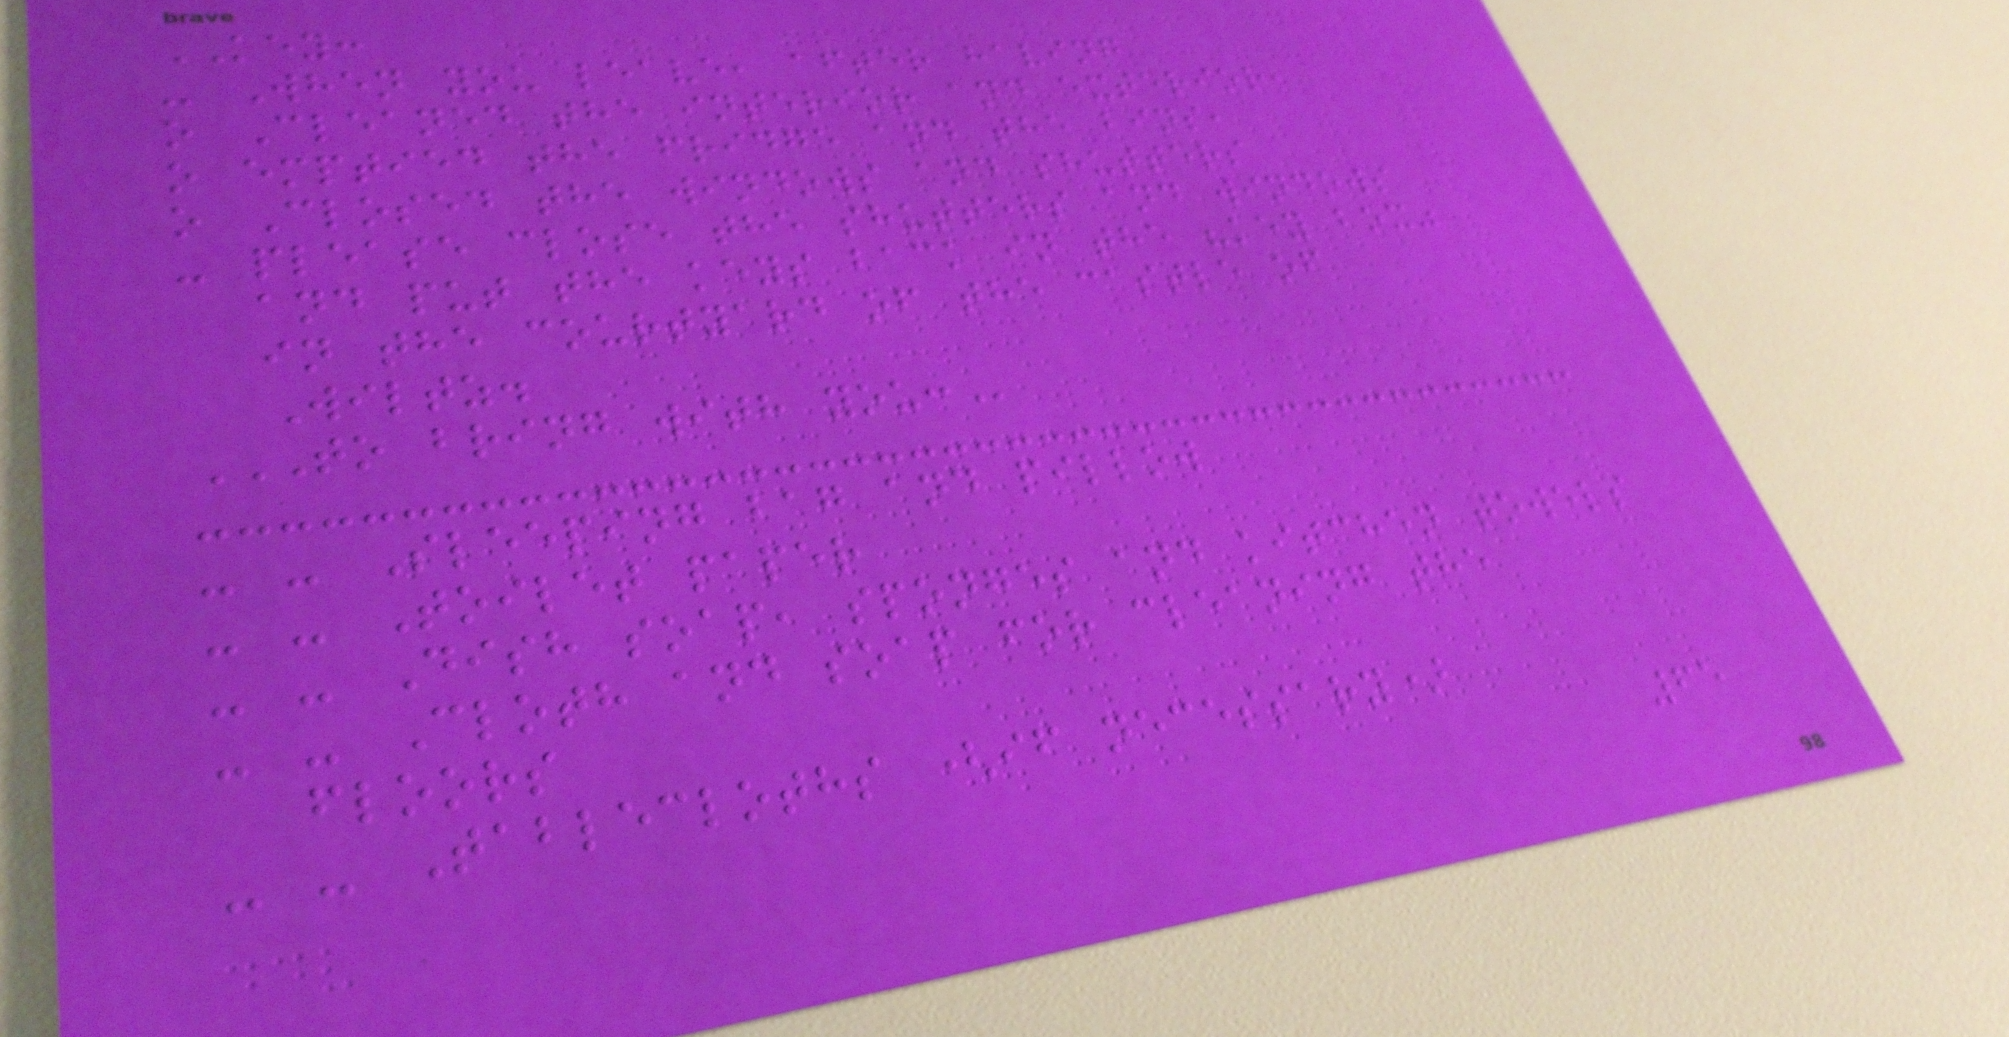KEY:
- When you leave, after having
o Cleaned the interior and exterior,
o emptied the fridge and the bins,
o Closed the windows and shutters
- please close the shutters and windows
and put the keys back in the "key box"
in the courtyard of the castle of
Wiltz.
TO BRING WITH YOU:
- - Sleeping bag and pillow
- - Toilet paper
- - Dish soap, sponges and kitchen towels
- - Cloth and soap for cleaning the
floors
- - Tablecloths (if necessary)
65
